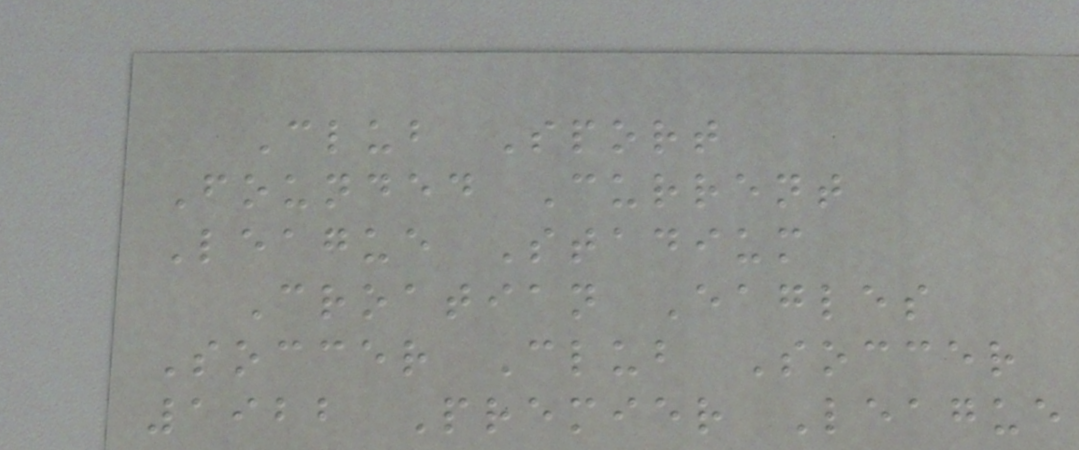Club Sport
Founded Current
League Stadium
Croatian Eagles
Soccer Club Soccer
1922 Premier League
